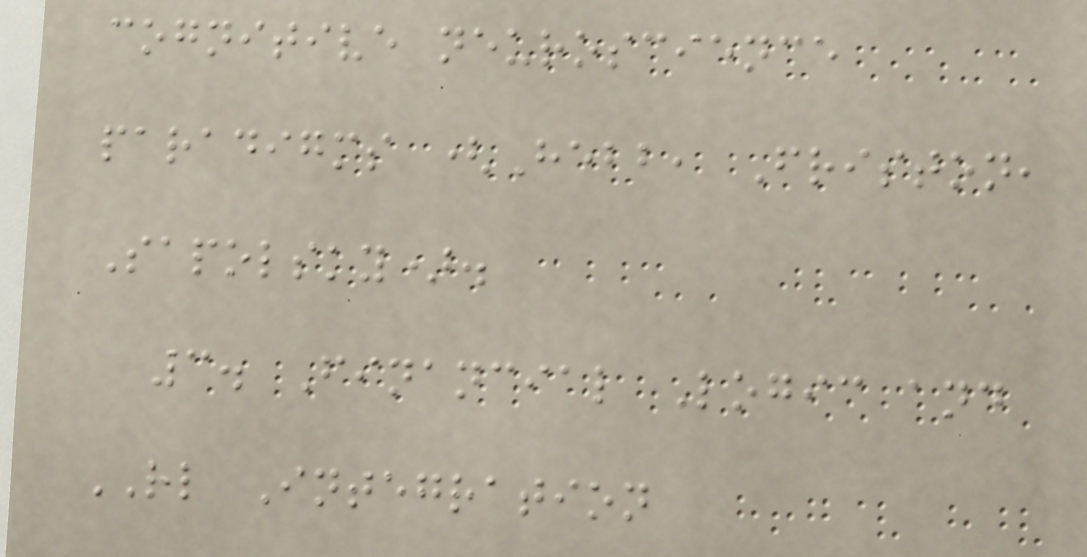cognitive neuroscience
paradigms (Hebb, Friston,
Sapolsky).
3. Financial Logic and
RL Integration
